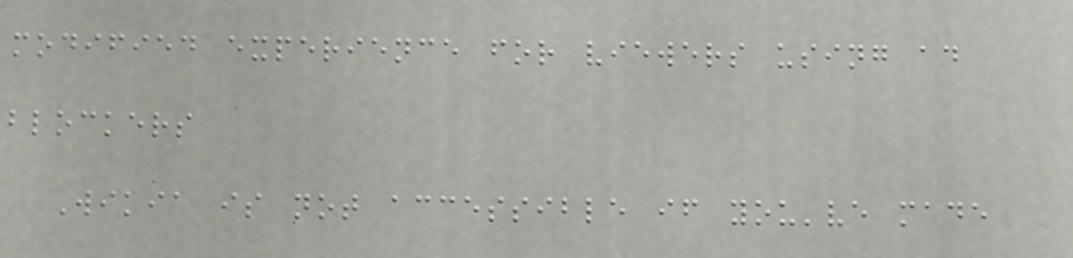modified experience for viewers using ad
blockers
Wikia is not accessible if you've made
